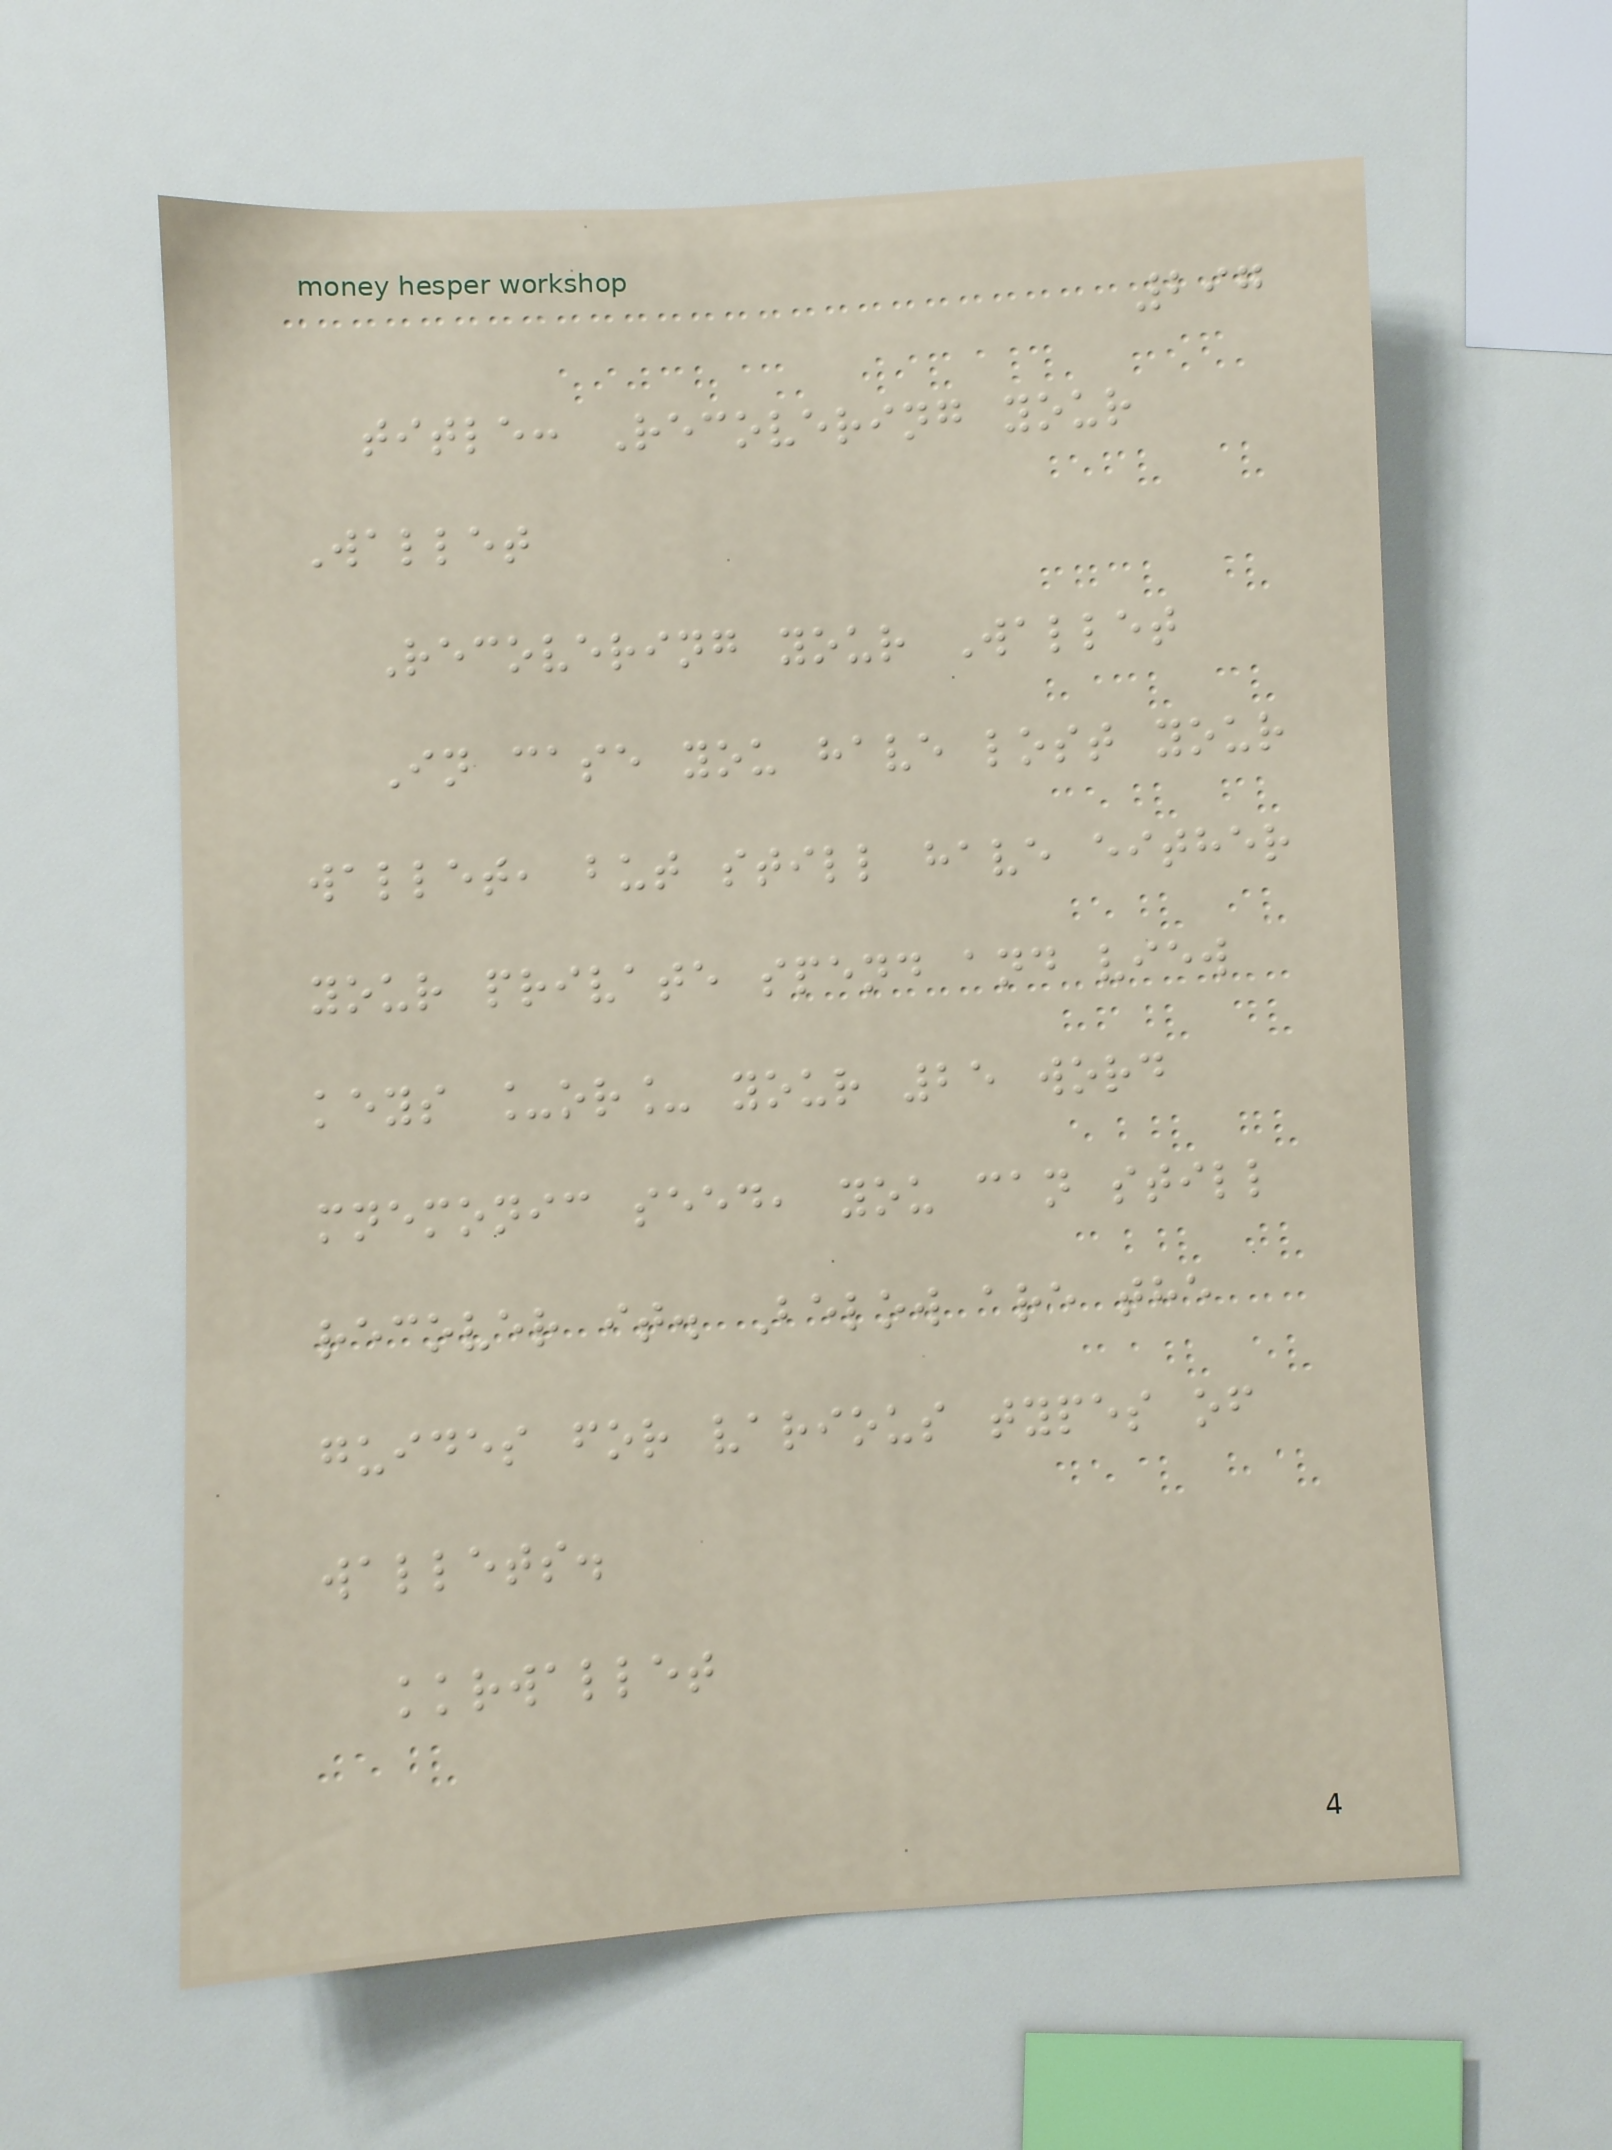297
title: Recovering your
Wallet
Recovering your Wallet
In case you have lost your
wallet, but still have either
your private spend and view
keys _or_ your 25 word
mnemonic seed, you can still
recover it. Below are the
guides for various types of
wallets.
kkrwallet
